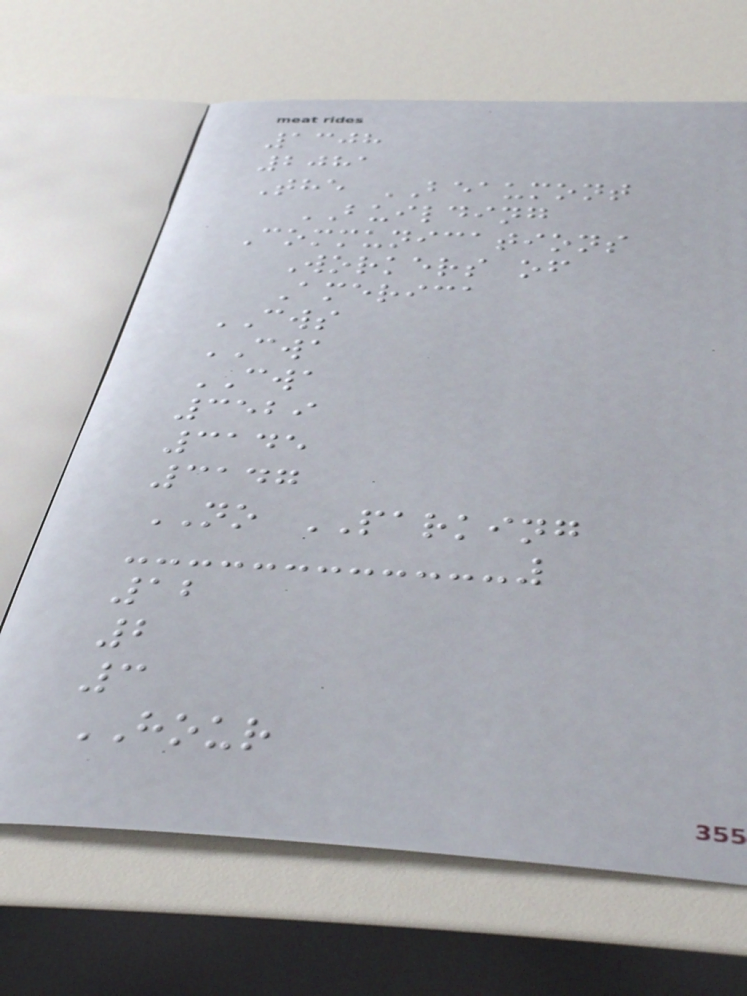1308
2081
The BEAUMONT
BUILDING
Communications
Workers of
America
CWS
CWA
CWA
3529
3145
3147
NO PARKING
12
2
3
HOUR
